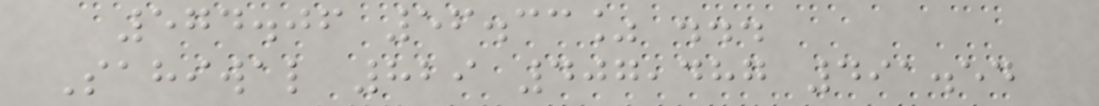574.06 56.33% ...
Sahiwal 829 407,487 491.54
